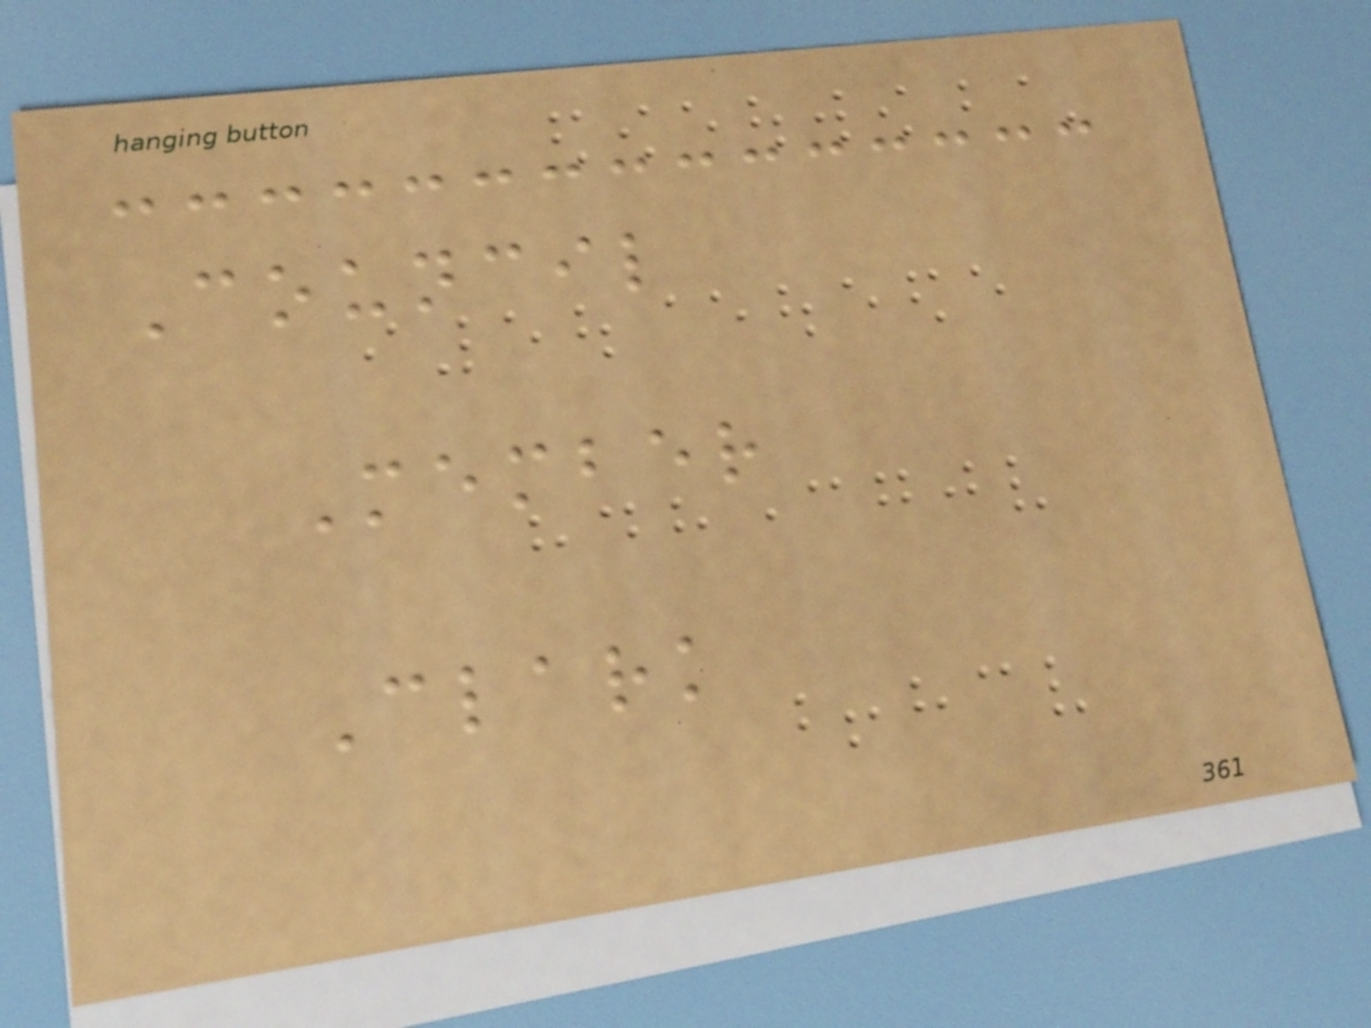Council
Member
Clark
